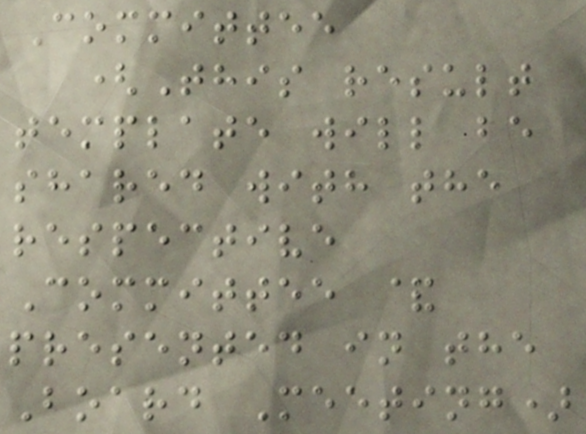Committee
(This result
template will be
shared with the
respective
Committee &
presented in the
Board Meeting)
